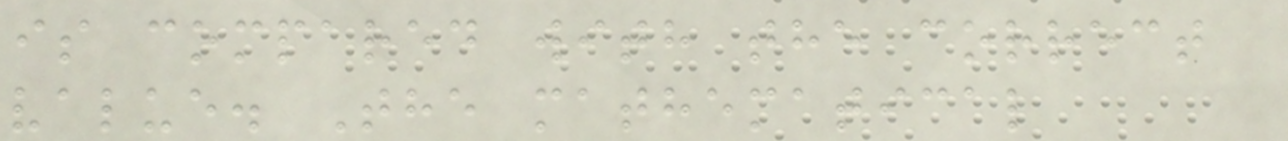is compared with the correct
value. The mathematical
